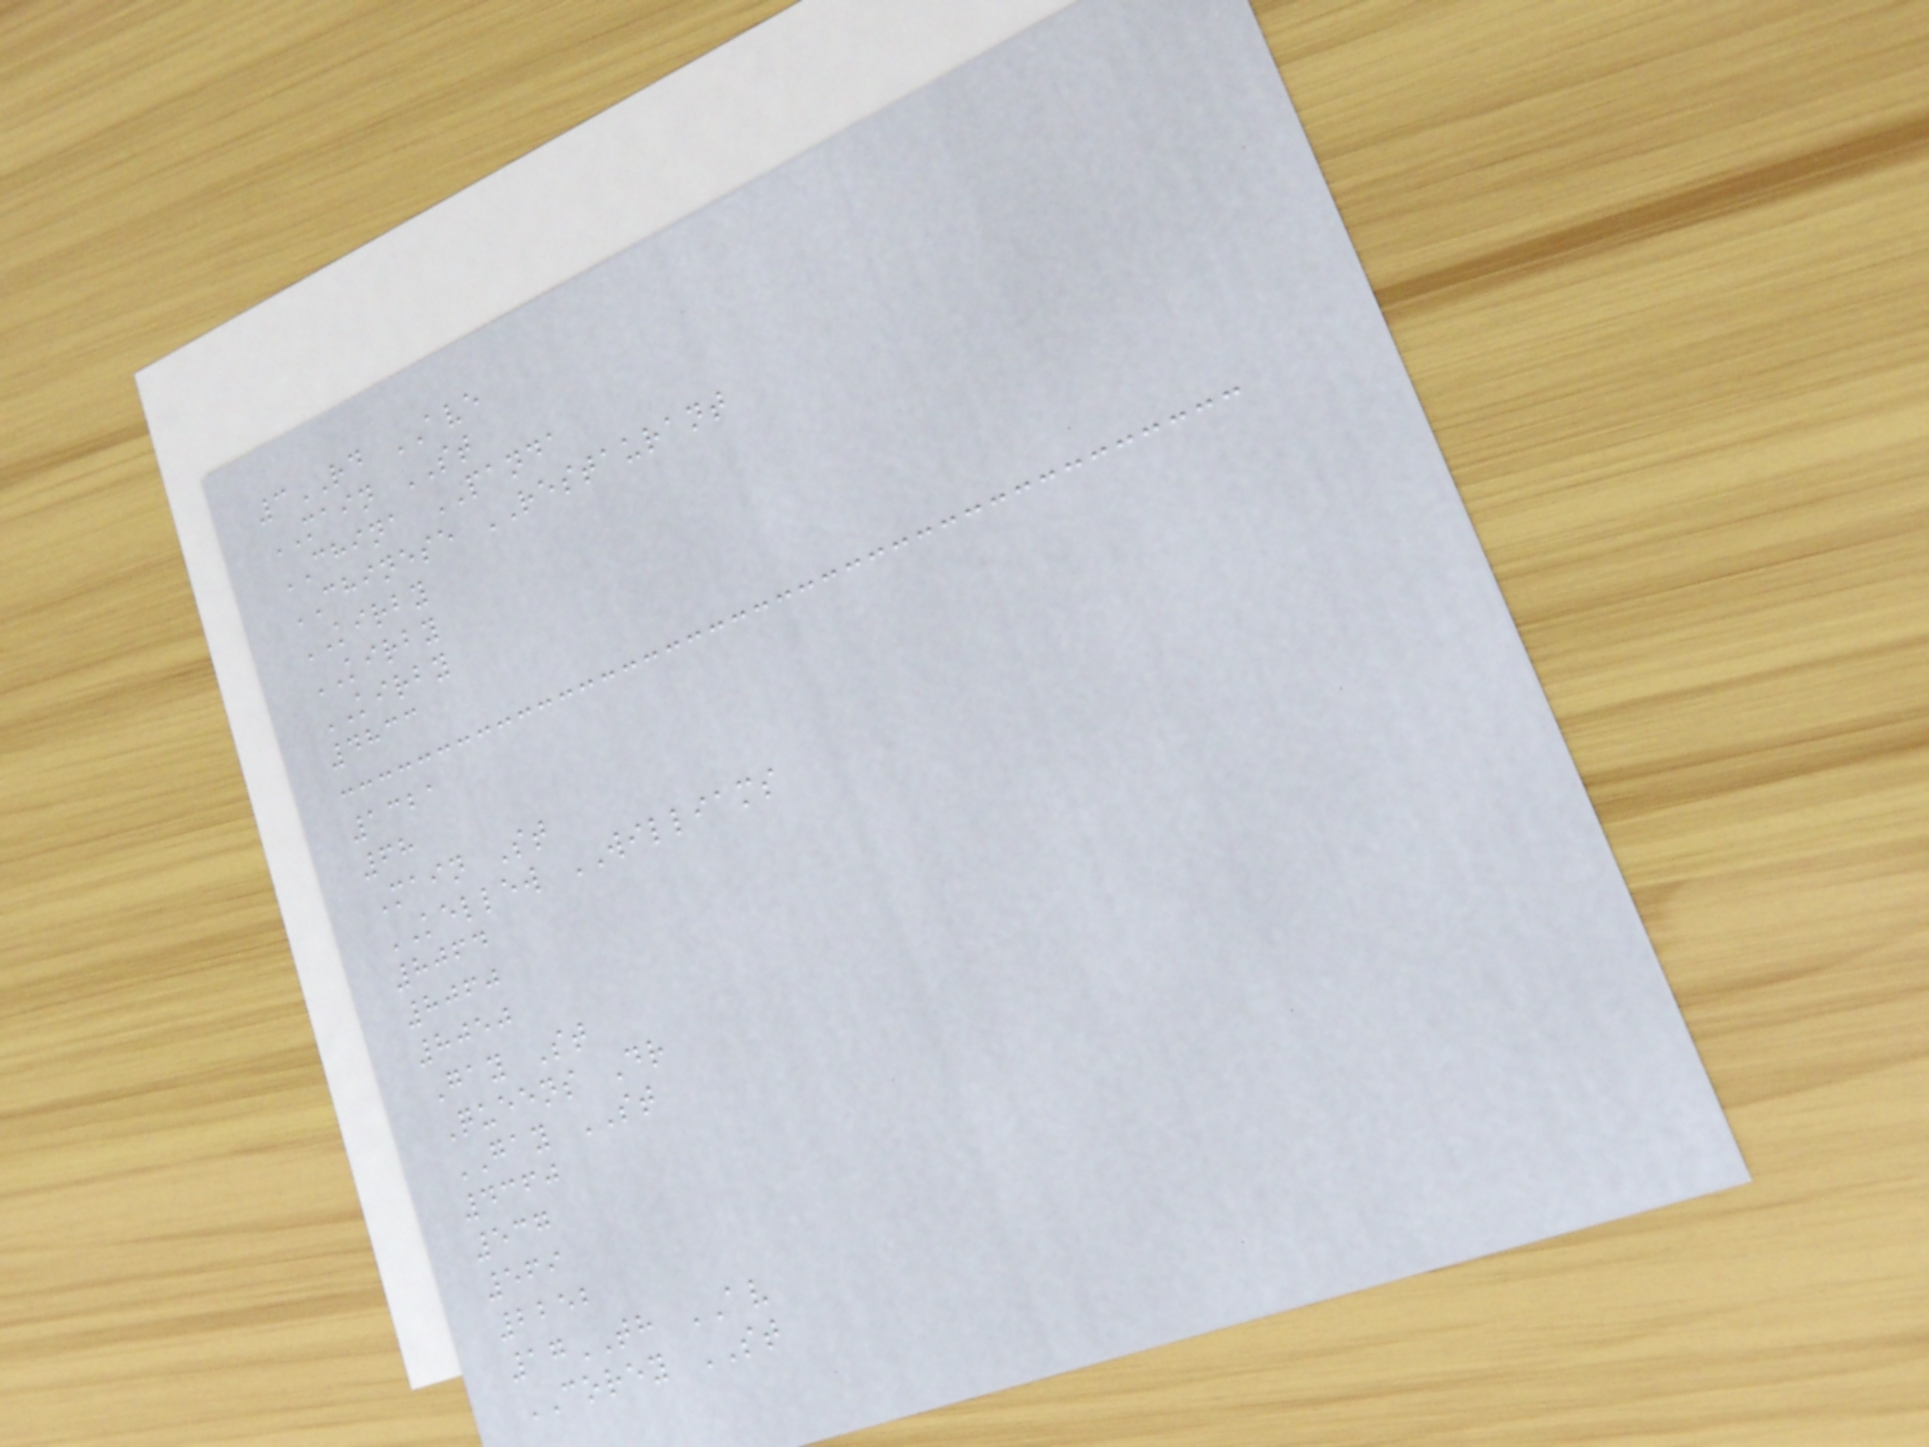3RD AVE
MAIN ST
CHINA PANDA
CHINESE RESTAURANT
KIRBY
KIRBY
KIRBY
4833
1321
68
Main St
KELLEW WILLIAMS
8064
8060
8050
Gay St
Queens Dr
GAY ST
4360
537
569
2252
17TH AV
COREY ST
